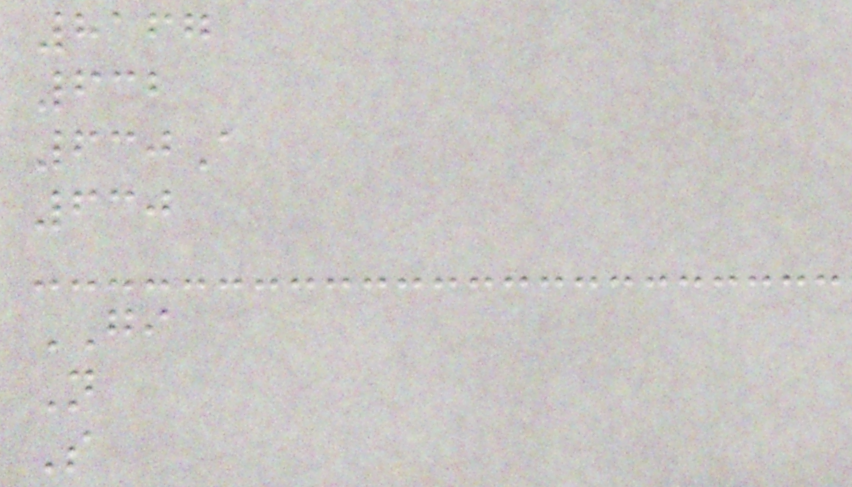8167
632
630A
630
GI
N
S
